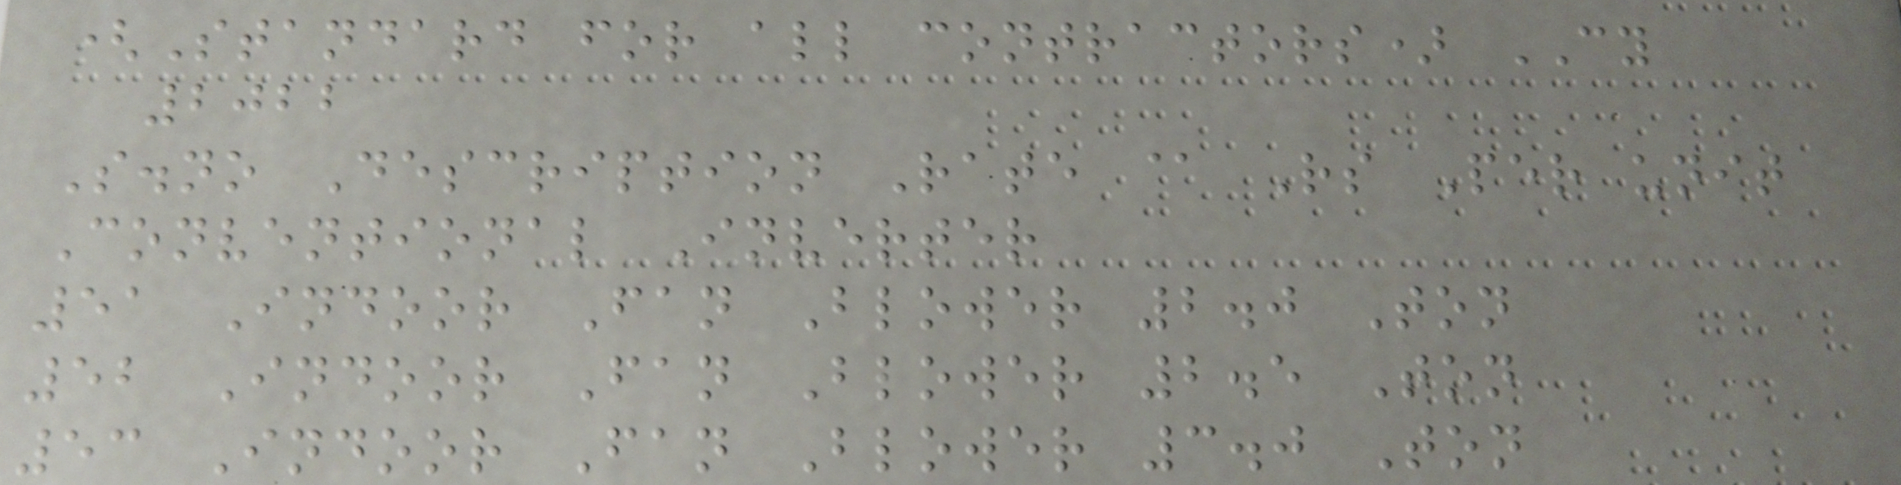(Standard for all contractors) CY
2022
S.no Description Rate @ Rs Per unit
Conventional Inverter
51 Indoor Fan Blower 2.0 Ton
52 Indoor Fan Blower 2.5 Ton
53 Indoor Fan Blower 3.0 Ton
